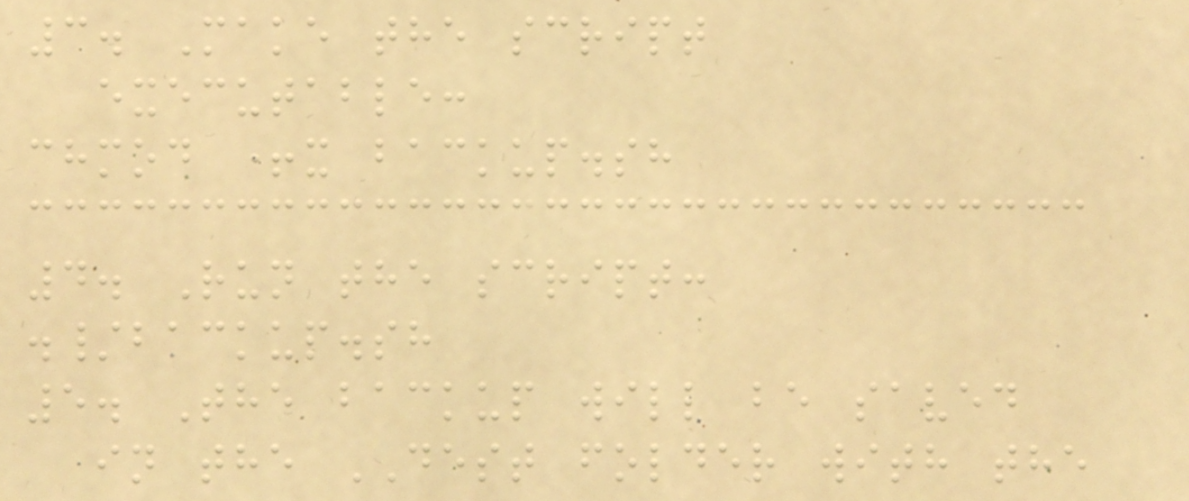3. Make the script
executable:
chmod +x backup.sh
4. Run the script:
./backup.sh
5. The backup will be saved
in the DEST folder with the
